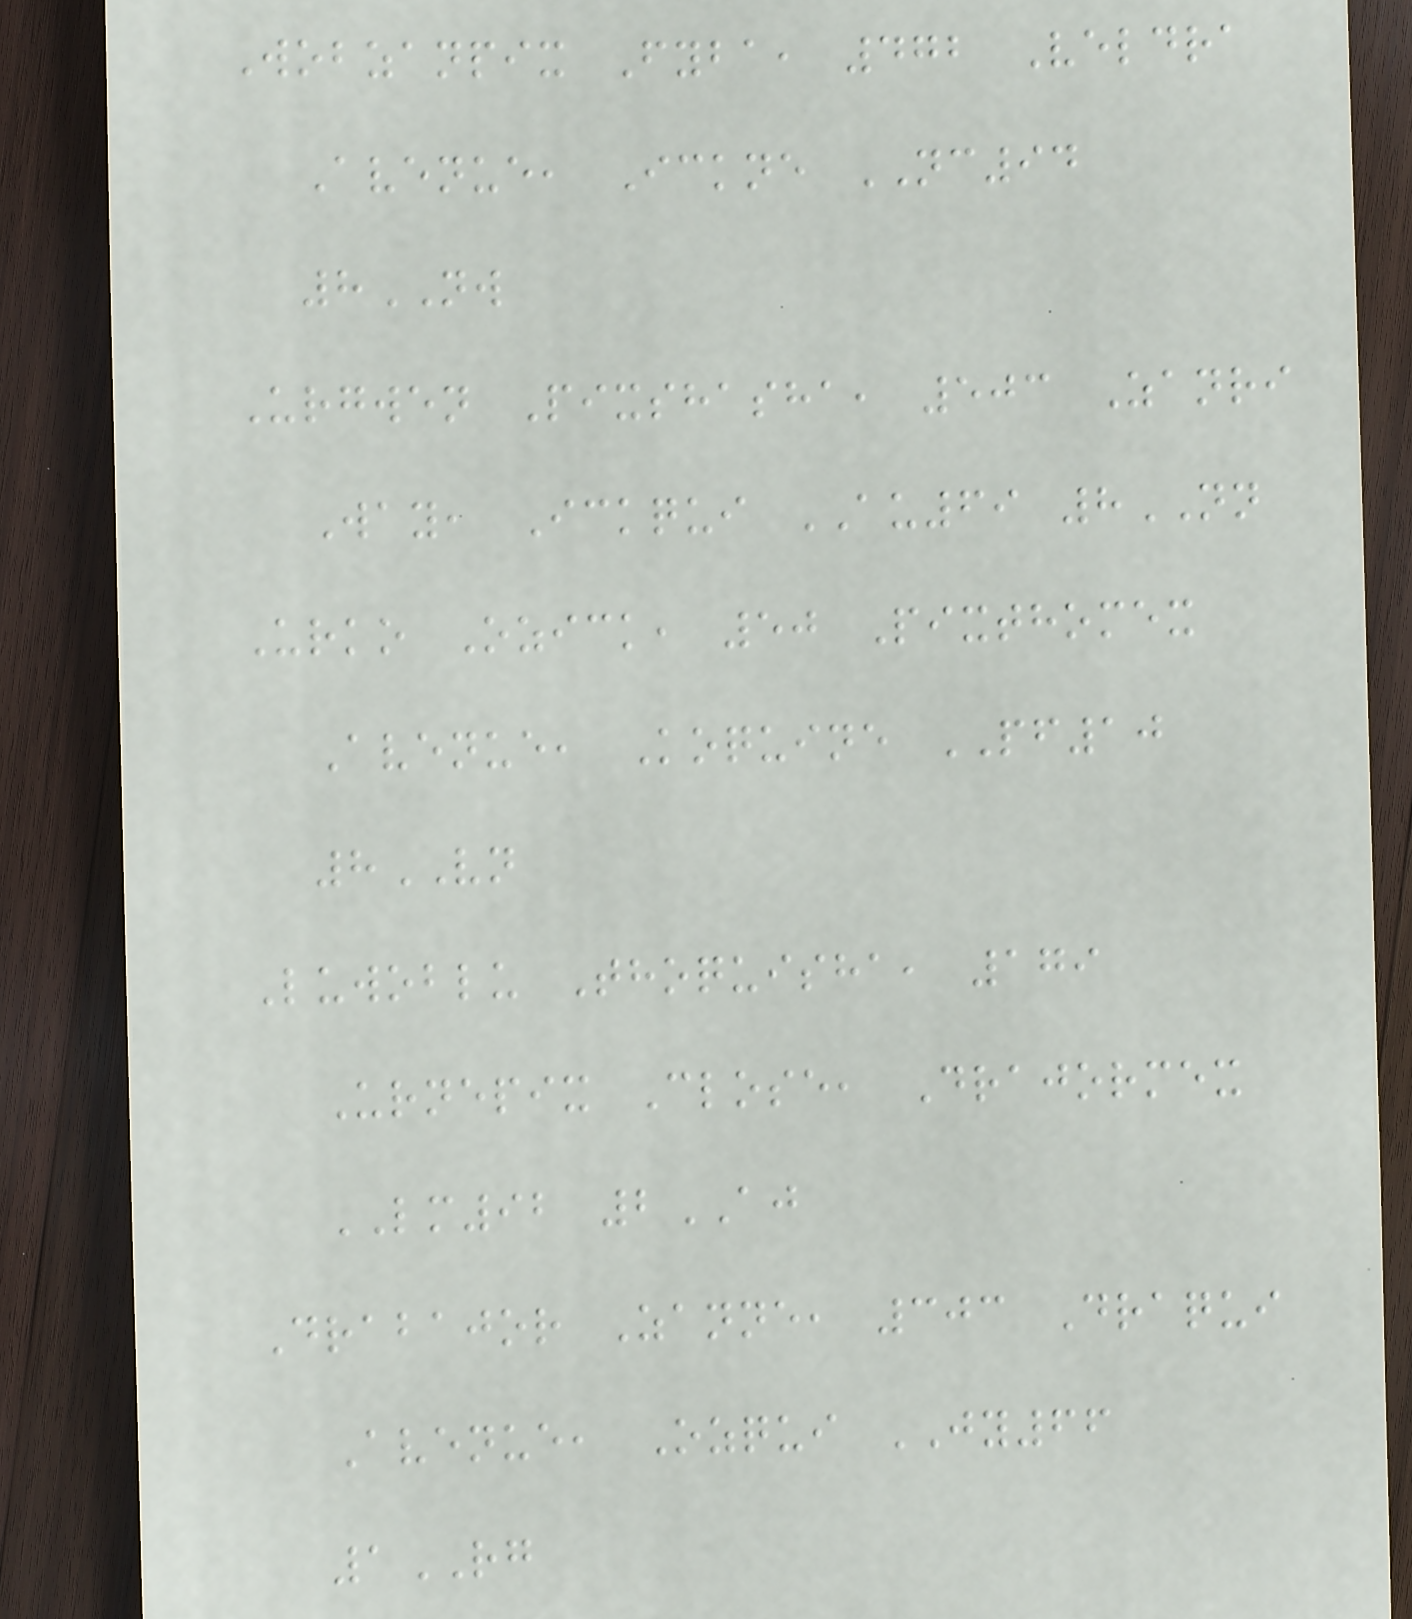Wobzanpix Fyba, 472 Veldra
Avenue, Ickne NC94
8NW
Urgwen Pixshasha, 503 Zanri
Way, Ickqui AU69 8NN
Urko Ozick, 50 Pixthomex
Avenue, Koquine PF10
8VN
Luwoblu Thoquisha, 179
Urnepix Close, Drajormex
LM92 2AJ
Drabajor Zanne, 303 Draqui
Avenue, Ozqui JY66
1RG
